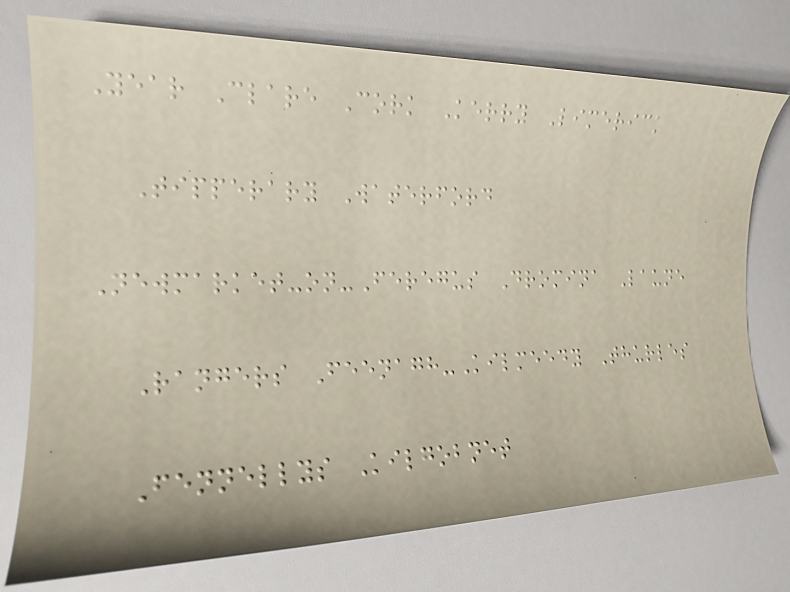Year Clare Cork Kerry Limerick
Tipperary Waterford
Newmarket-on-Feregus Dromina Laune
Rangers Feenagh-Kilmeedy Thurles
Fennellys Kilgobnet
